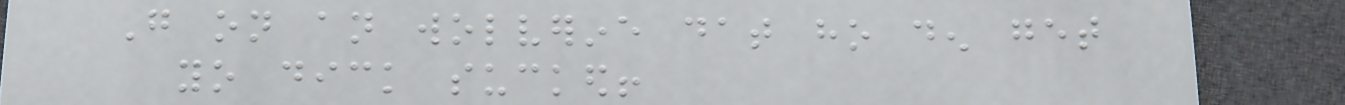Go on an wolverine dat ho den get
yo dick sucked!
